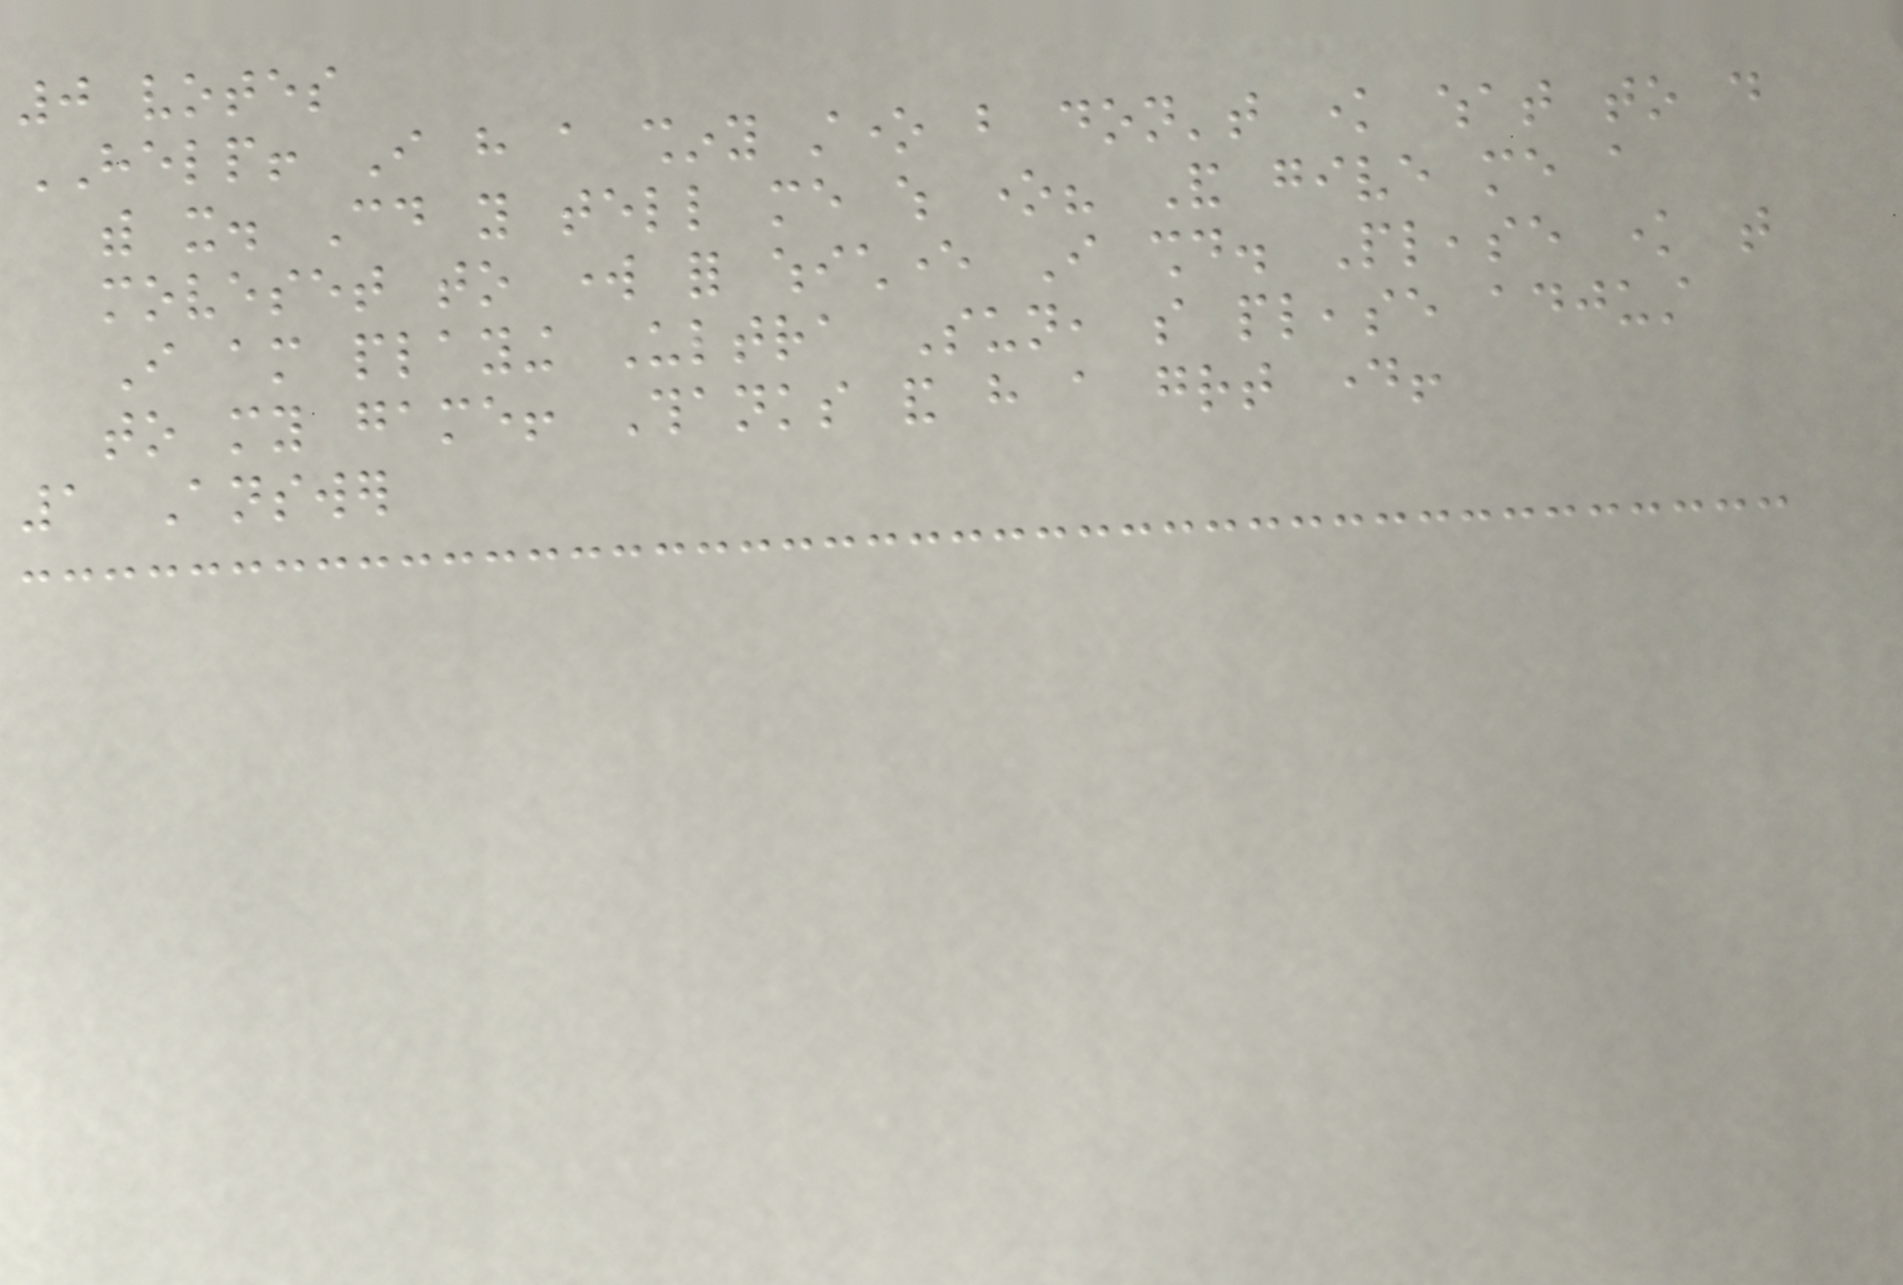0 votes
HELP! I have a shiny stone but don't know what to do
with it. Could you tell me which one? And give me a
moveset to work for whichever I should. Please know that
I am playing Ultra Sun, so please adjust
to my game! Thanks and have a great day!
1 Answer
